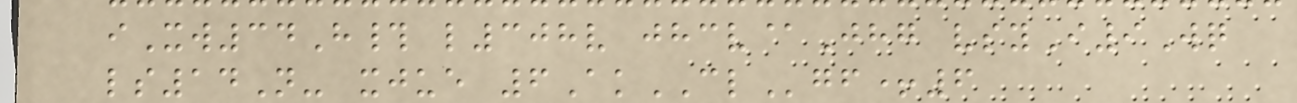iXw34H# l308v jhcv@Jhg vsyI9Wq
ls14N- xjue 6AkCLgf+6
